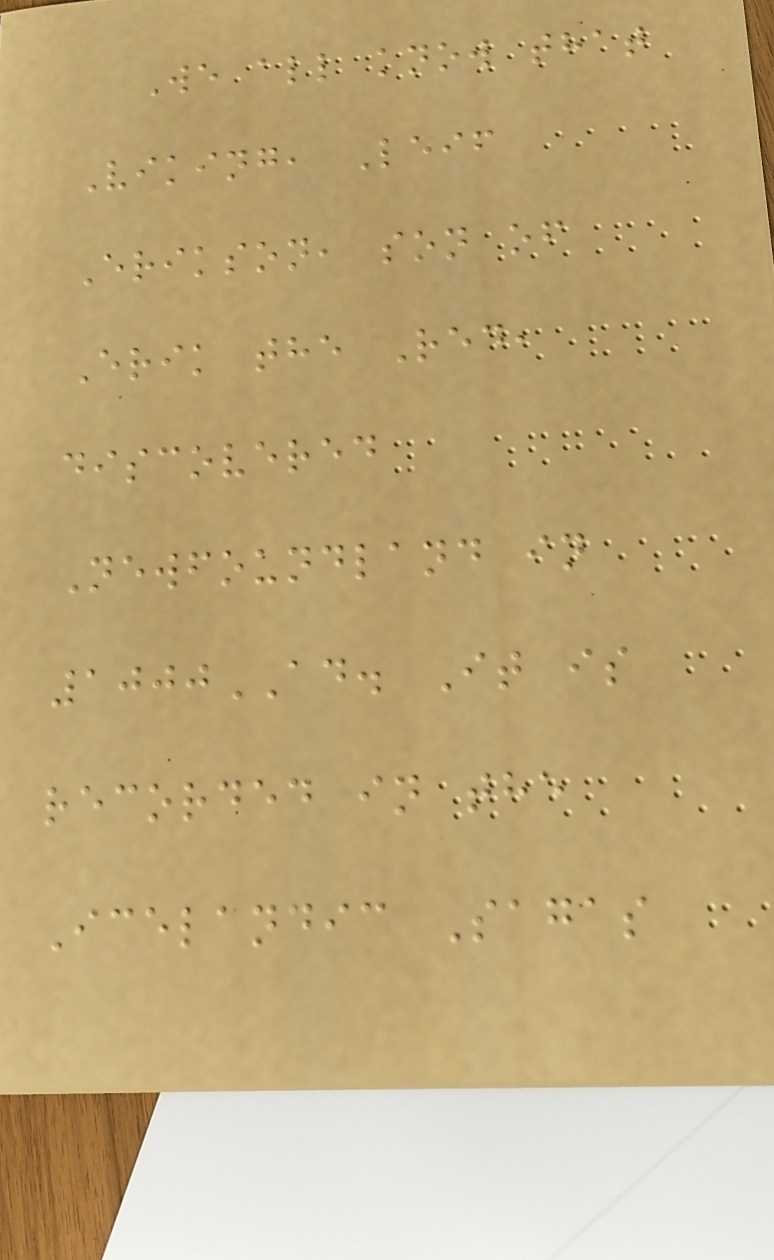We all know that
Viking, Leif
Erikson, son of
Erik the Red,
discovered
Newfoundland in
1000AD. It is
recorded in the
Icelandic Sagas
